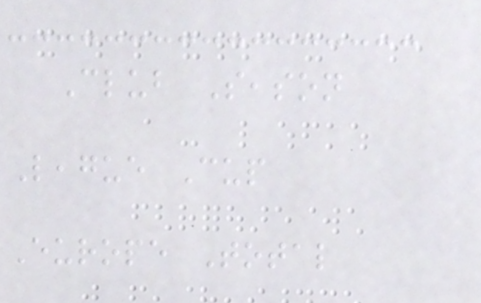Club Season
League Cup
Europe Total
